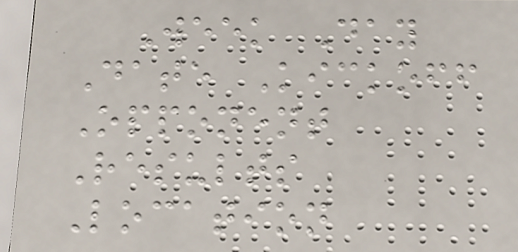Week Day
Date Kickoff
Opponent
Results
Location
